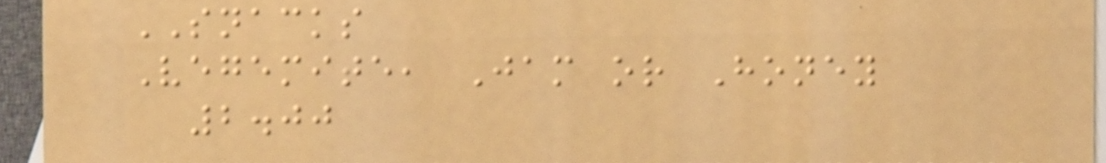SNACKS
Vegemite, Jam or Honey
2.00
